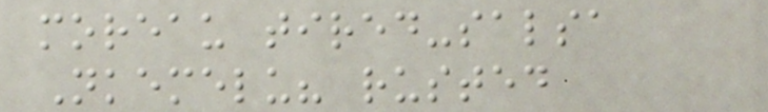moreau tired-salsa
Nkemelu? rusted
